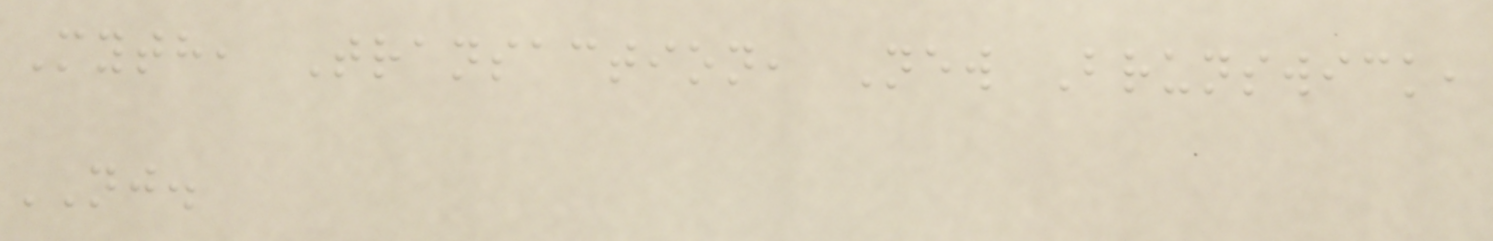Myth, Transaction, New Brunswick,
NJ.
